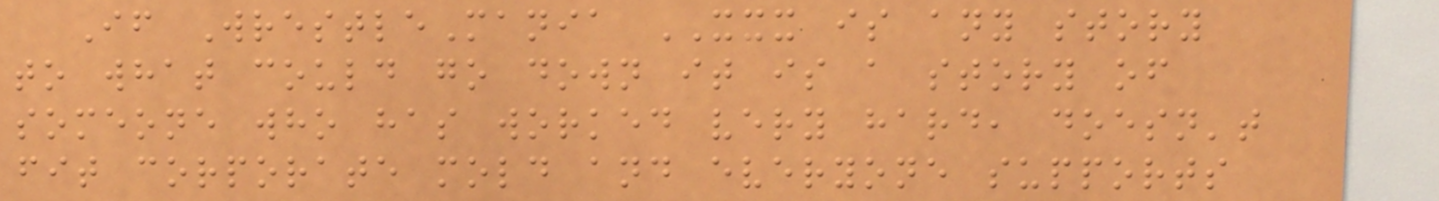If WrestleMania XXX is any story
to what could go down it is a story of
someone who has worked very hard, doesn't
fit corporate mold and everyone supports
